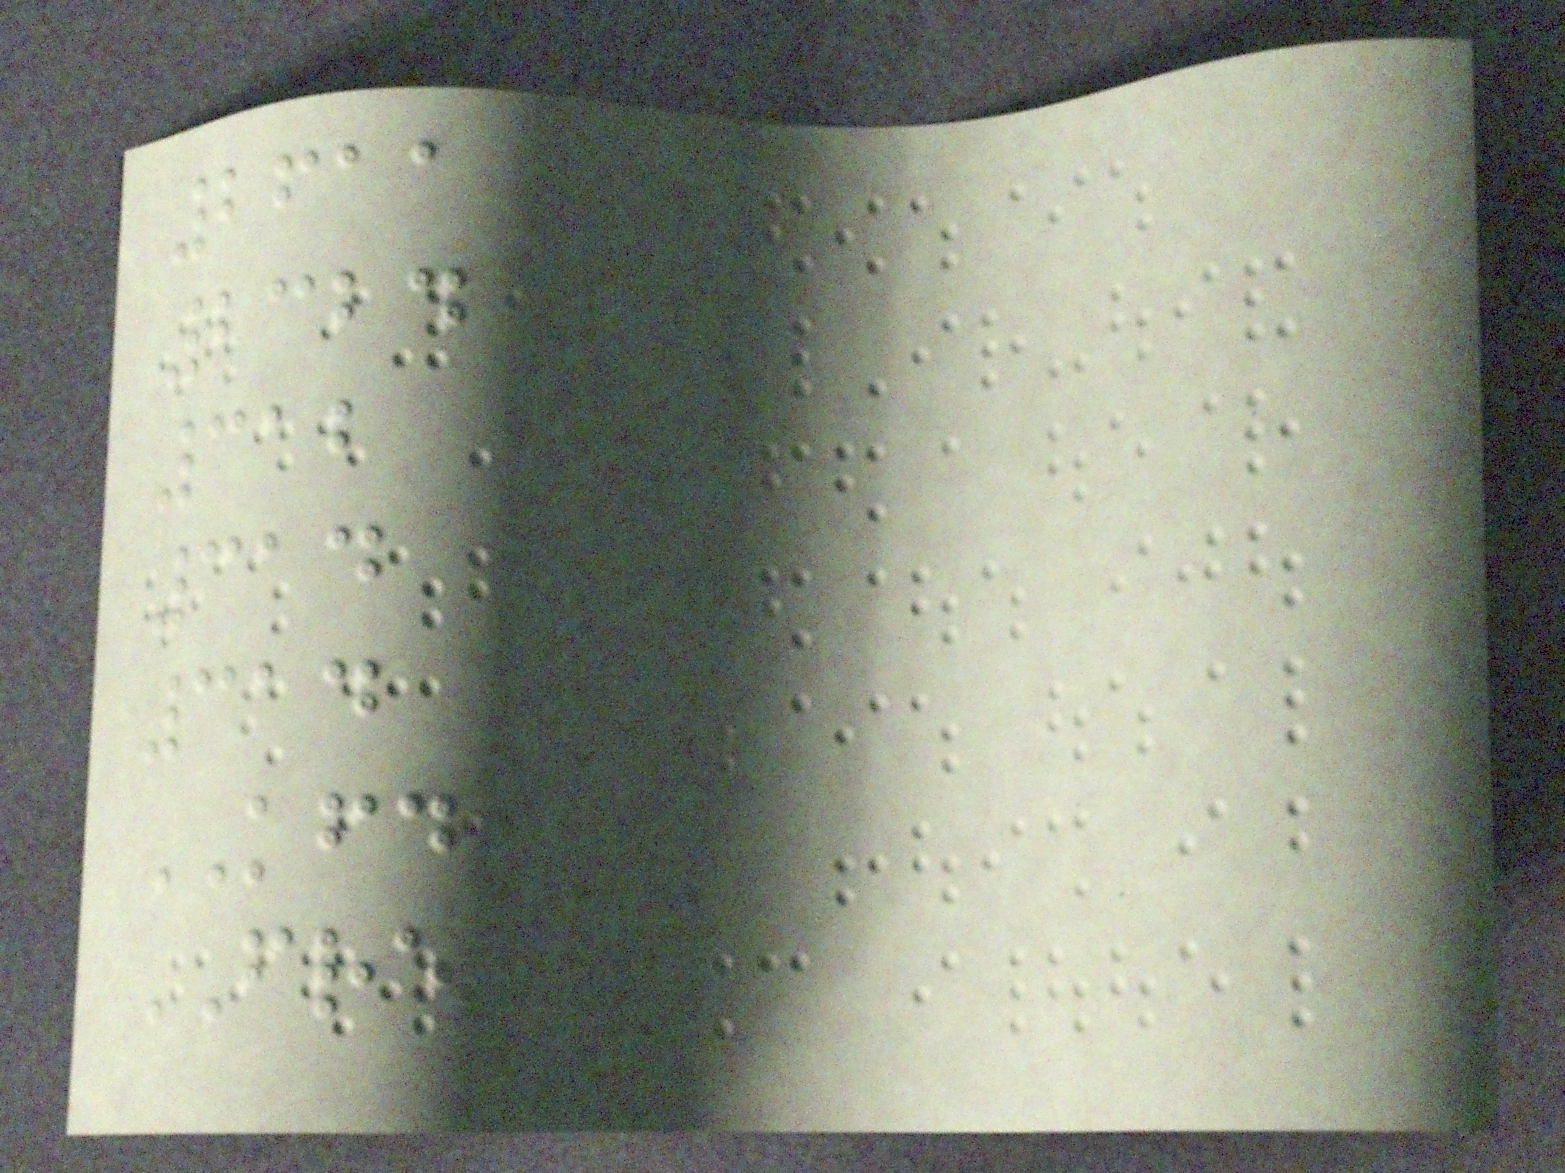2611
2324
312
314
314
KFD
FRE
